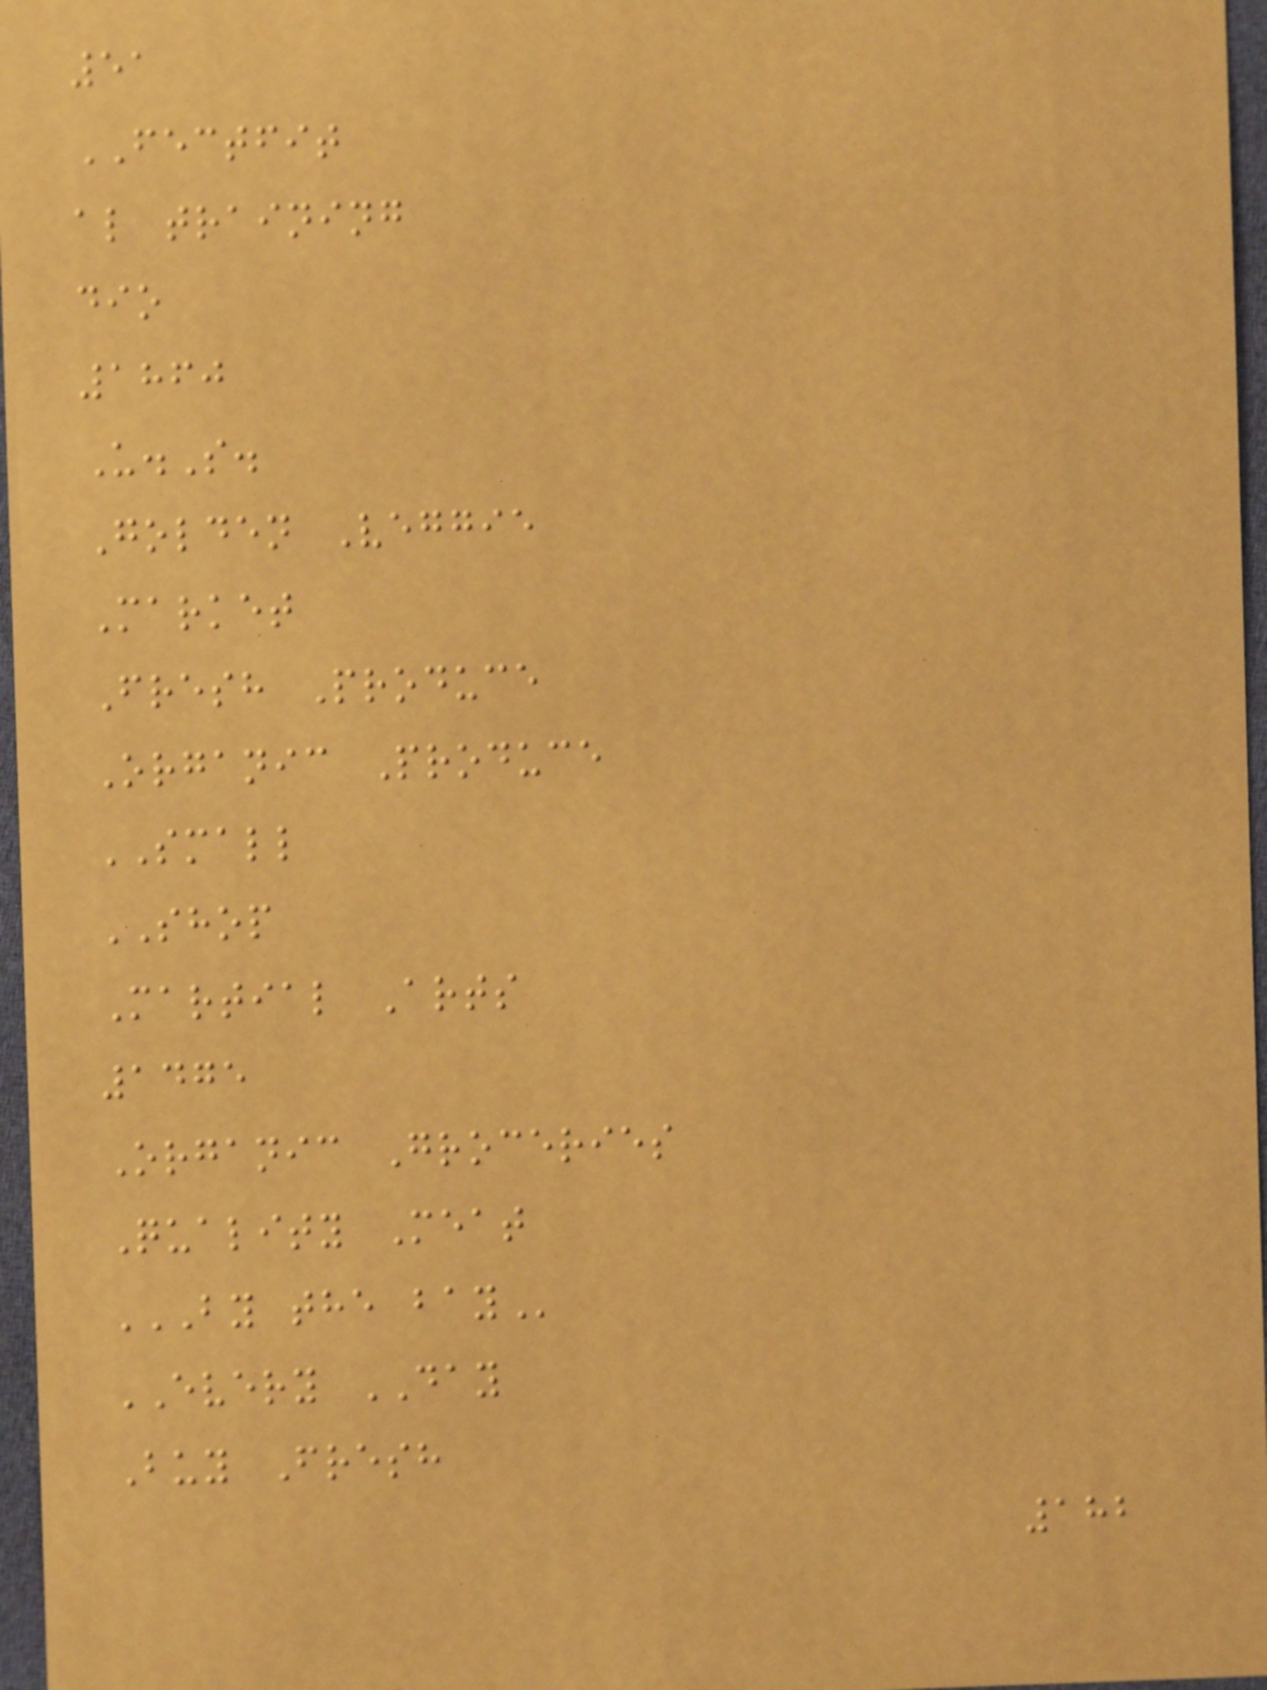51
FECTFIT
al training
dio
1860
U.S.
Golden Veggie
Market
Fresh Produce
Organic Produce
SMALL
SHOP
Martial Arts
1475
Organic Groceries
Quality Meat
BY THE BAY
EVERY DAY
Buy Fresh
182
